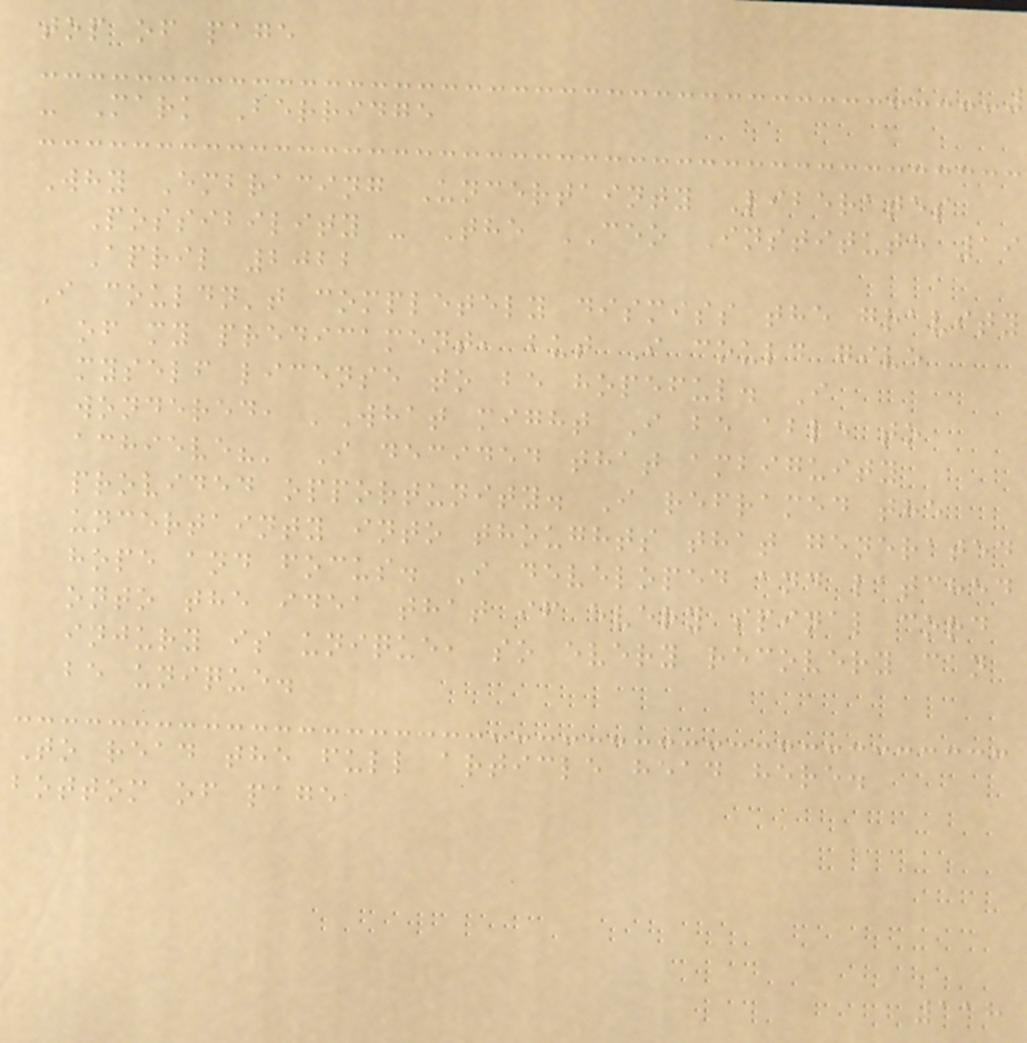top of page
- Mark Berridge
Why Embracing Uncertainty Liberates
Possibility - The CEO Institute 19
April 2022
I couldn't completely dismiss the gravity
of my predicament, but I could give
myself license to be hopeful. I
wondered, 'What might I be able to
achieve?' I decided that ambiguity
provided opportunity. I reframed the
uncertainty into thoughts that generated
hope and focus. I developed and latched
onto the idea that if every spinal cord
injury is unique, so every recovery can
be unique.
To read the full article head here.
bottom of page
118
